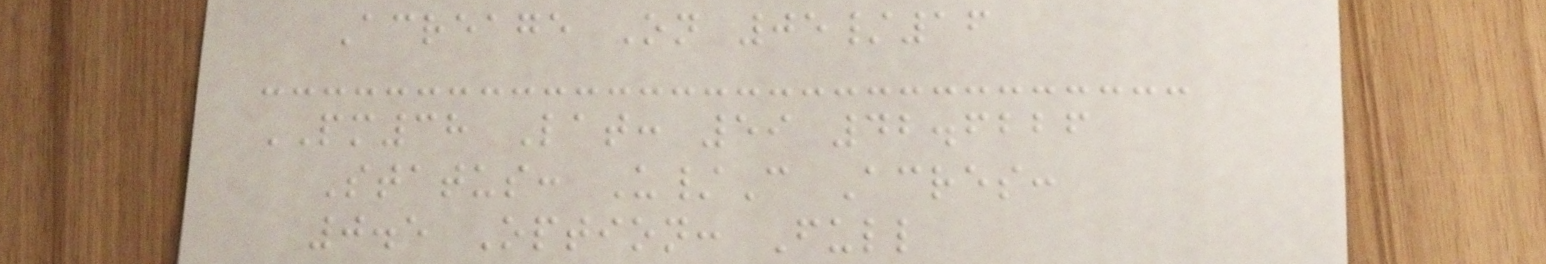Acreage On 05/16
PM38 Lat: 59 42.6226
Status: U/C Acres:
0.5 Option: Full
